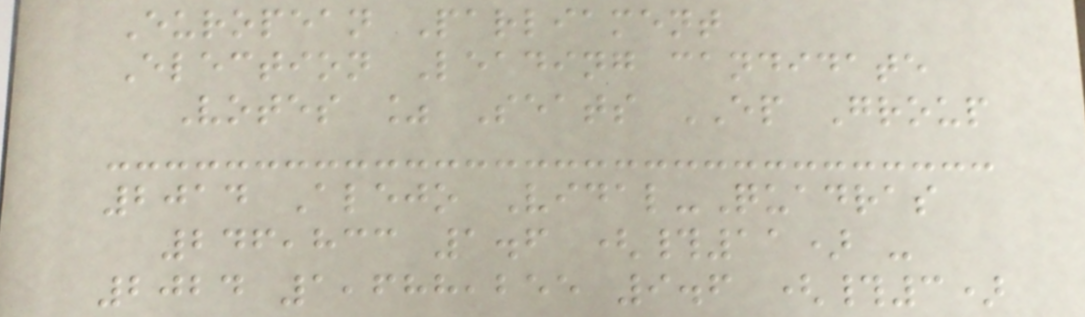European Parliament
Election Leading candidate
Votes % Seats EP Group
2014 Alejo Vidal-Quadras
246,833 1.6 (#11) -
2024 1,688,255 9.6 (#3)
